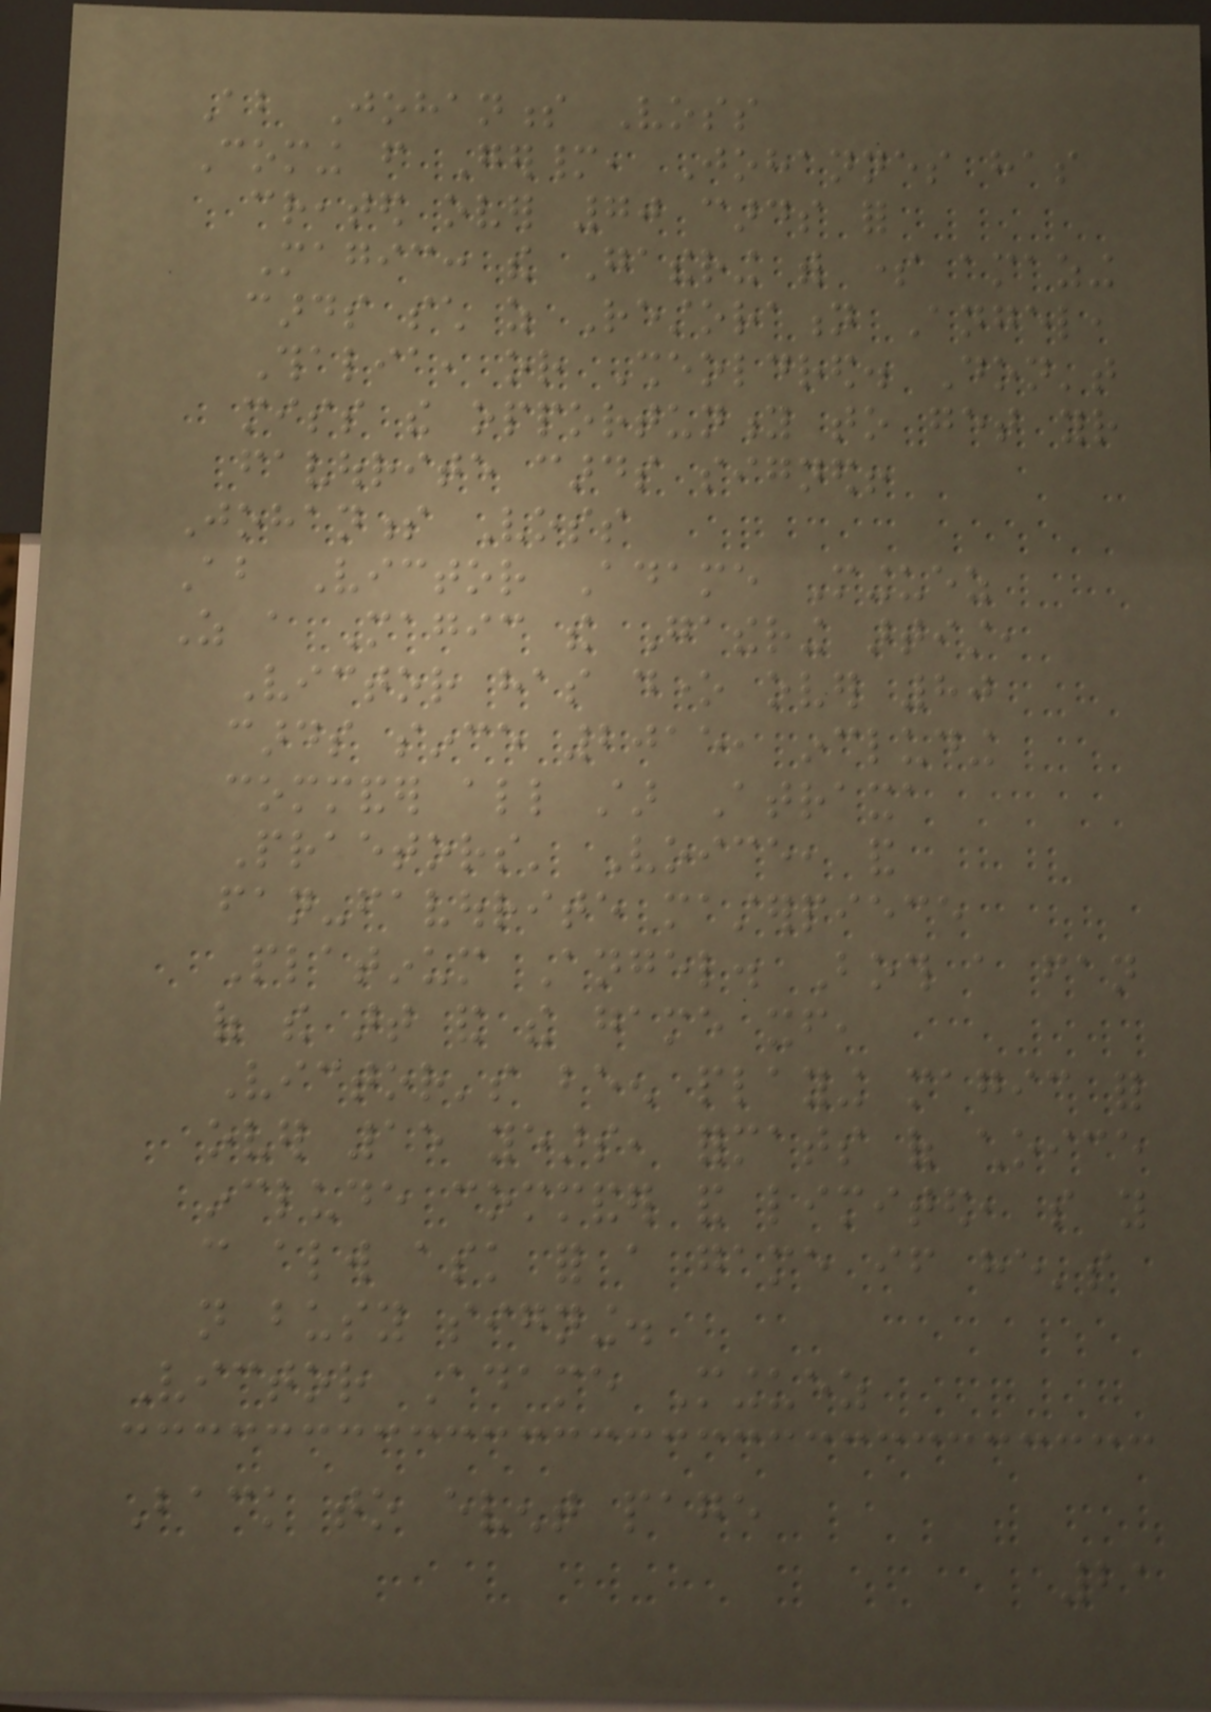About Johanness Voss
Coming from Germany, Johannes has
created over 70 cards for
Magic: the Gathering with some amazing
cards such as Restoration Angel,
Thalia, or Sheoldred. Don't
miss the opportunity to get your
favourite cards signed!
Johanness Voss
About Victor Adame Minguez
As a Magic the Gathering artist,
Victor has done over 80
cards since 2015, including
commander all star Atraxa
Praetors' Voice, and
fan-favourite masterpiece
Platinum Angel. Both a fan
of the art and the game itself,
Victor's been playing magic for
over 15 years, formats of choice
include commander and limited, so you
can always ask for a game if he's
not busy signing.
Victor Adame Minguez
Back to event page
21
